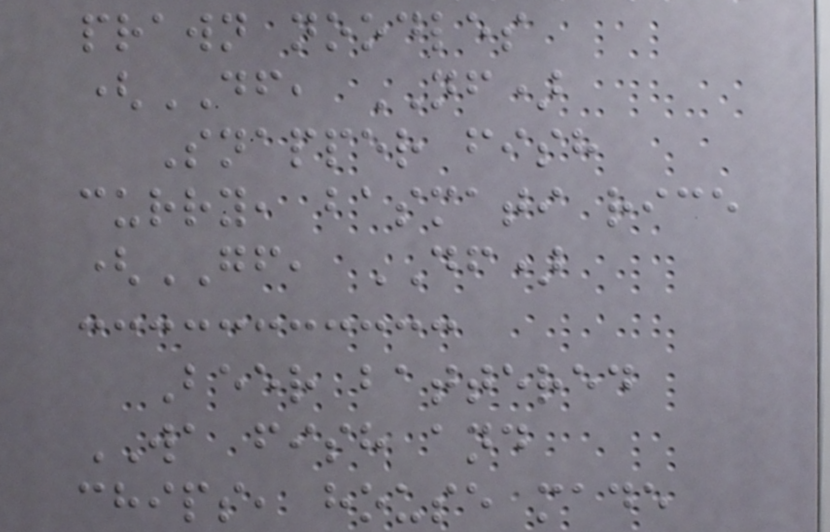prawn noodles
(DF, NF)
Snapper fish
curry, basmati rice
(GF, DF)
Beer battered
WA fish and
chips, house made
